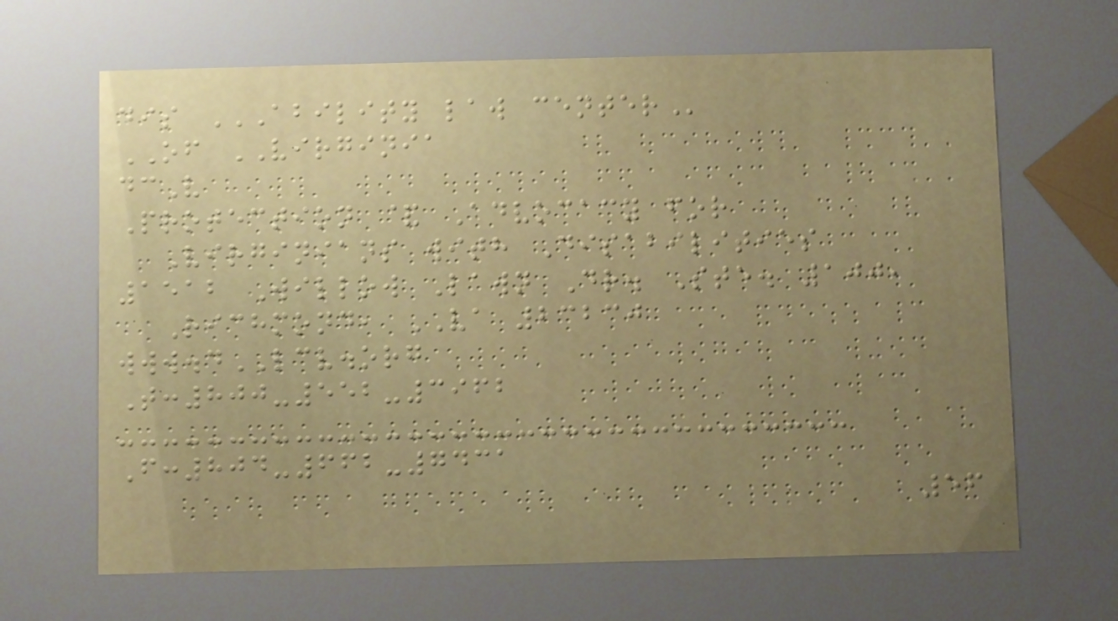dis ABILITY LAW CENTER
OF VIRGINIA
dcV
Protection & Advocacy for
Virginians with Disabilities
1512 Willow Lawn Dr. Ste. 100,
Richmond, VA 23230
www.dLCV.org
T:800-552-3962
F:804-662-7431
56
